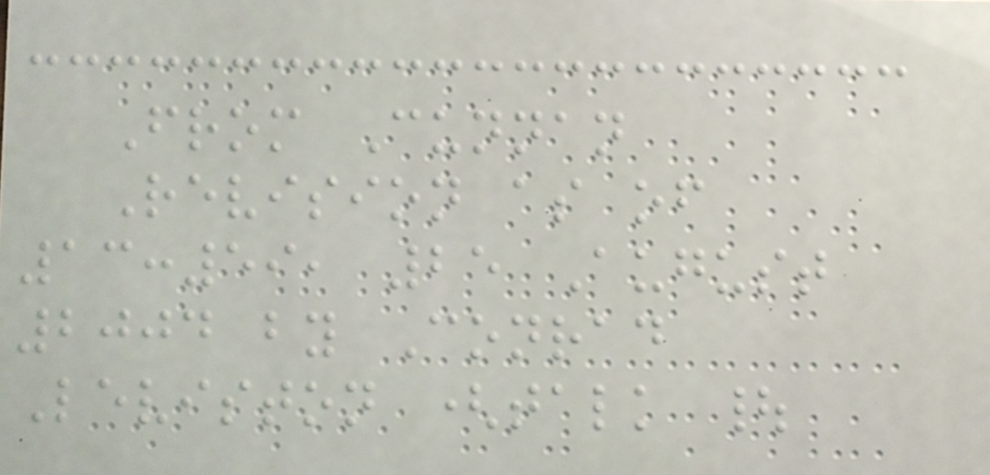From Cunnan
Revision as of
13:59, 25 August
2004 by Conrad
Leviston (talk |
